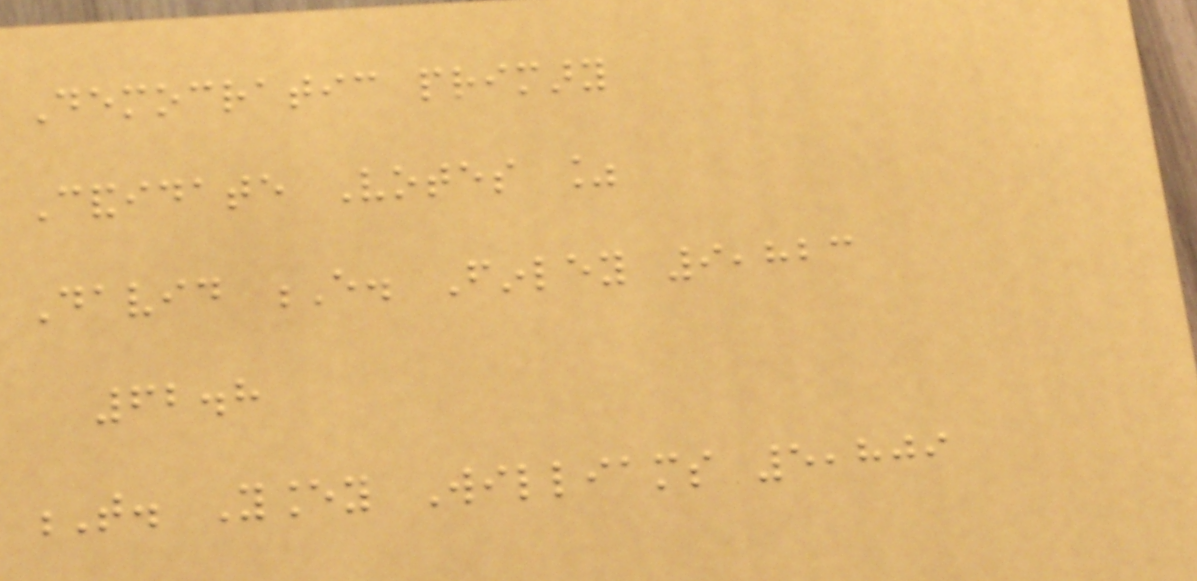Democratic primary
Candidate Votes %
David E. Finley 9,823
62.8
T. Yancey Williams 5,809
